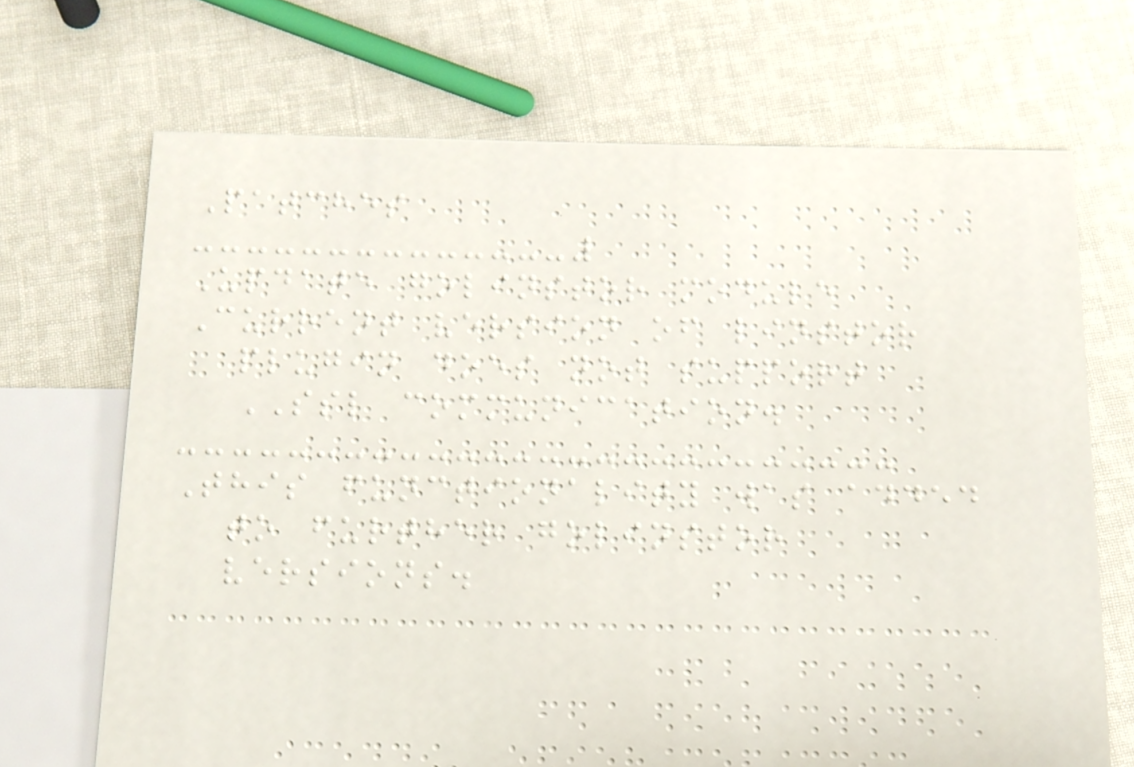Patches
Update golinstor module
Current version of linstor
plugin does not support
SSL communication.
This functionality was added
to further golinstor
versions.
